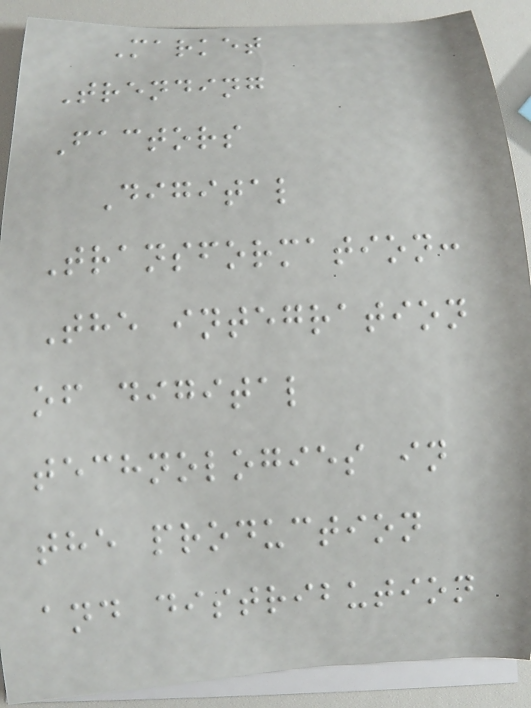Market
Trending
Factors
Digital
Transformation:
The integration
of digital
technologies in
the production
and distribution
